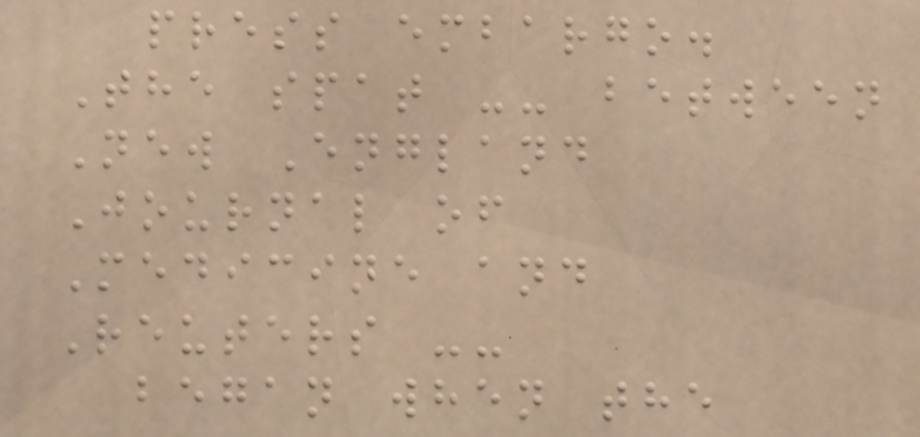press embargo.
The spat -- between
New England
Journal of
Medicine and
Reuters --
began when the
